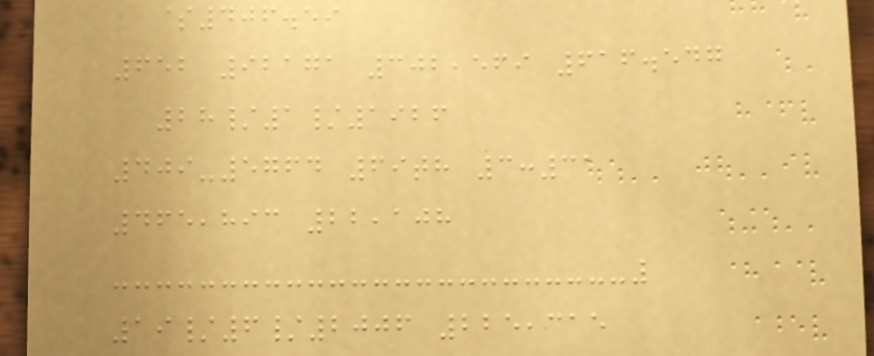$406.59
652 92171 302,569 616.547
28/1/1926
409-5764 69th 3:31
465,893 22,108
19/6/2006 225,315
